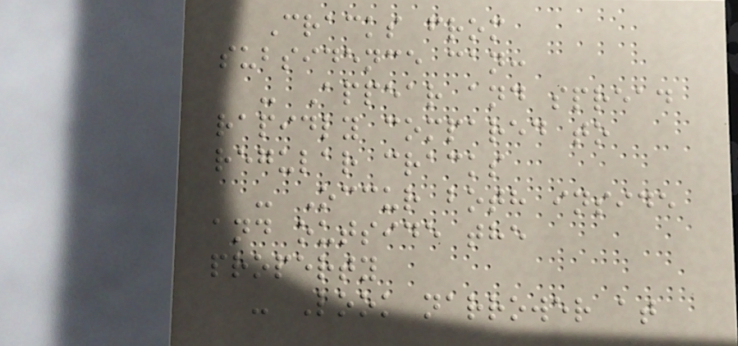Cracks from
subsidence can:
- Appear and spread
rapidly compared to
regular cracks
- Occur both inside
and outside the
property
- Look narrower at
